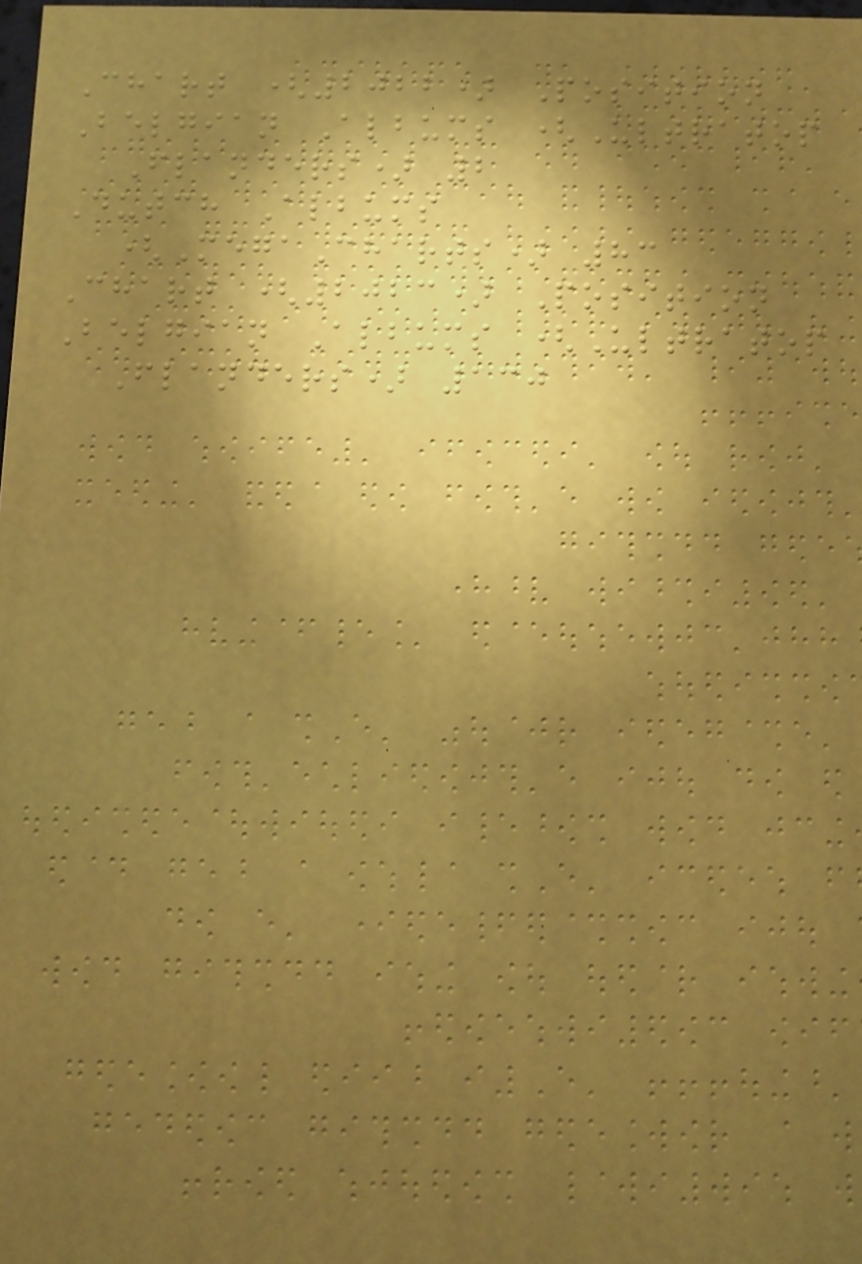Chart (2022) Position
Belgian Albums (Ultratop
Flanders) 2
Dutch Albums
(MegaCharts) 83
Chart (2023) Position
Belgian Albums (Ultratop
Flanders) 130
